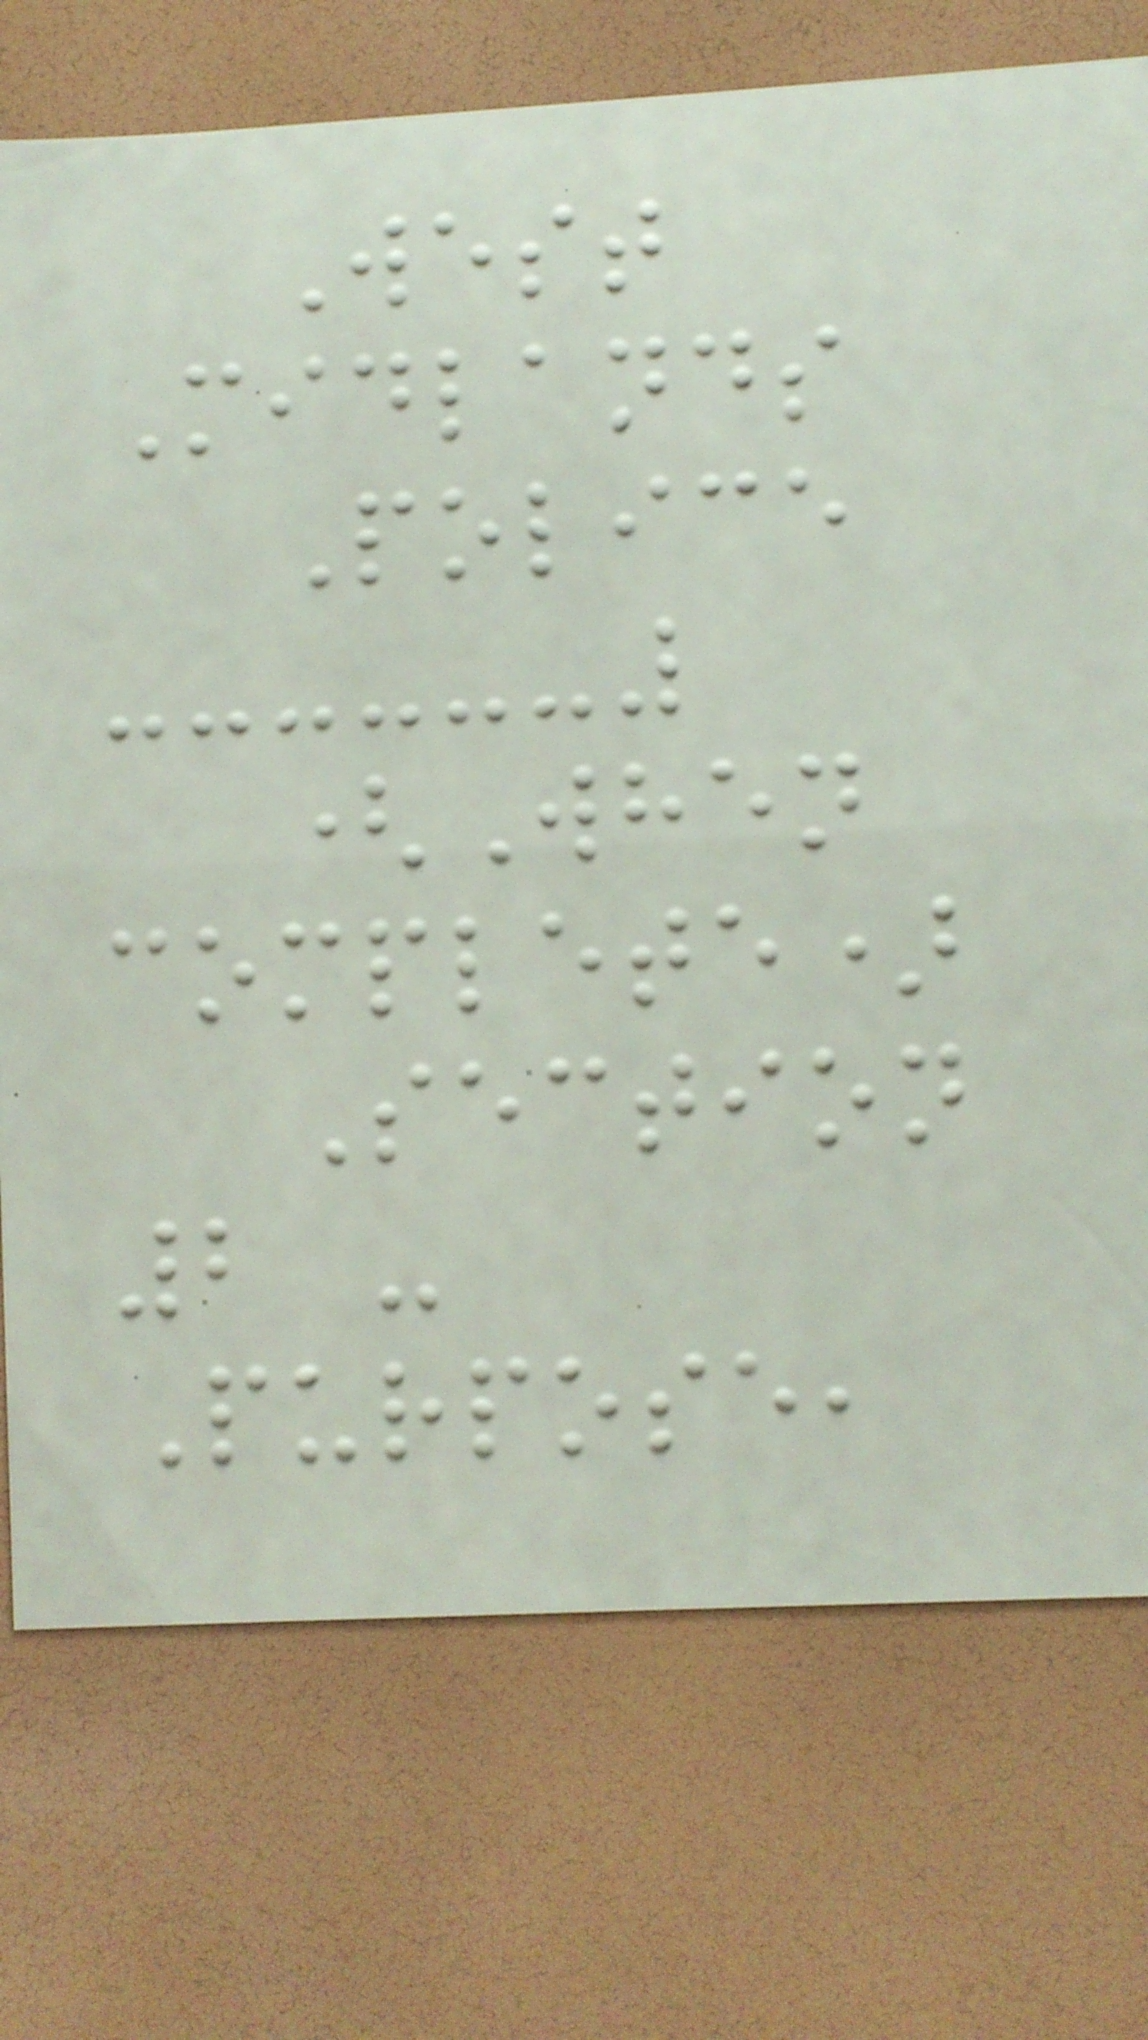West
Midlands
Police
(When
complete)
Section
2 -
Purpose,
